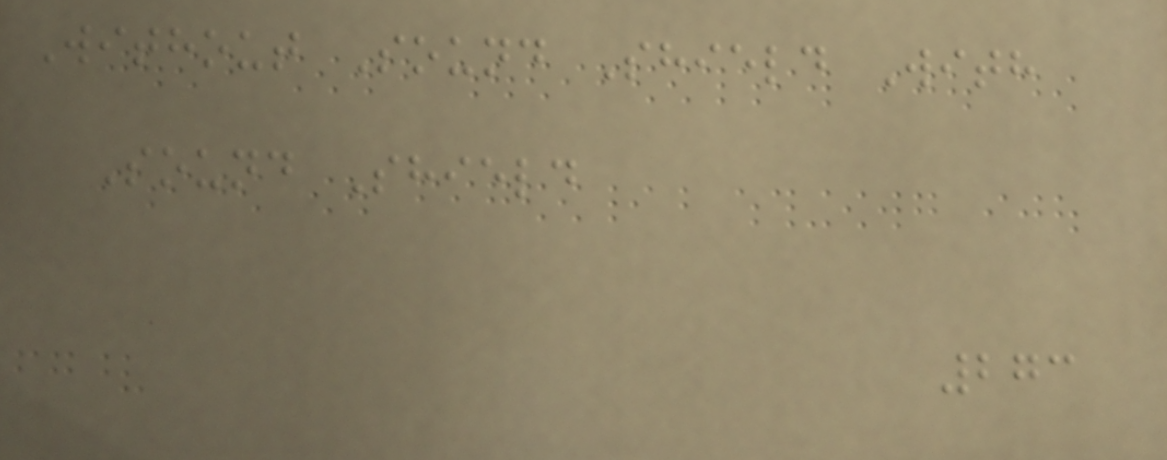Without Sound Shield With
Sound Shield
273
